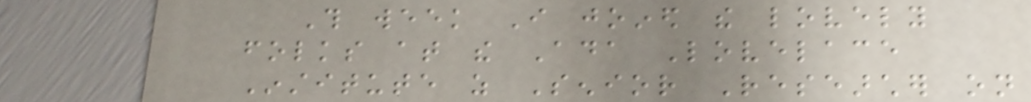This week I joined the lovely
folks at the Ada Lovelace
Institute as Senior Researcher on
